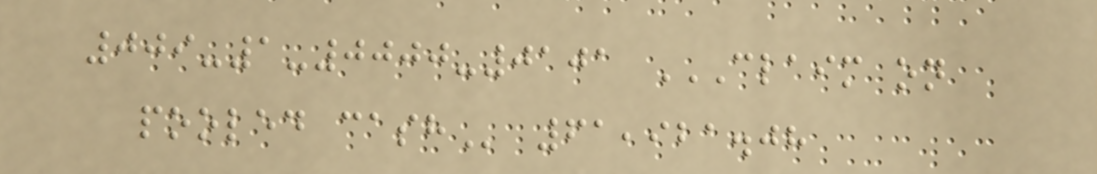009-1-0000-0101 CLAIM ON
POOLED CASH 61,921.08
